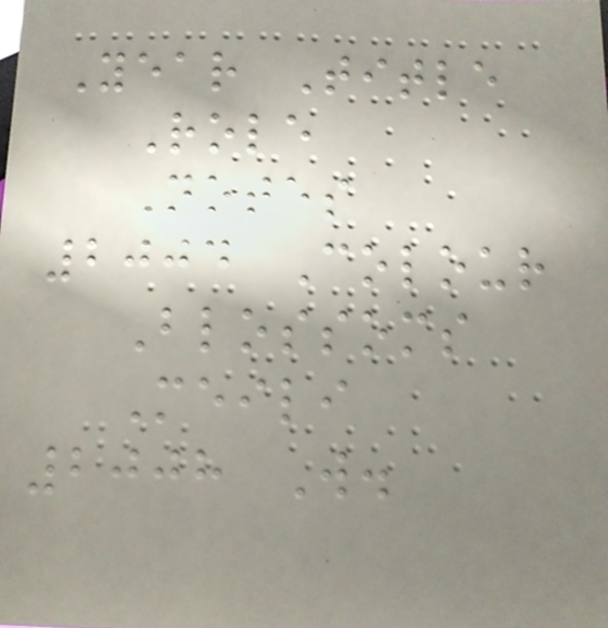Year Title
Role
Notes
2004 Colour
Blossoms
Meili
2008 W.
